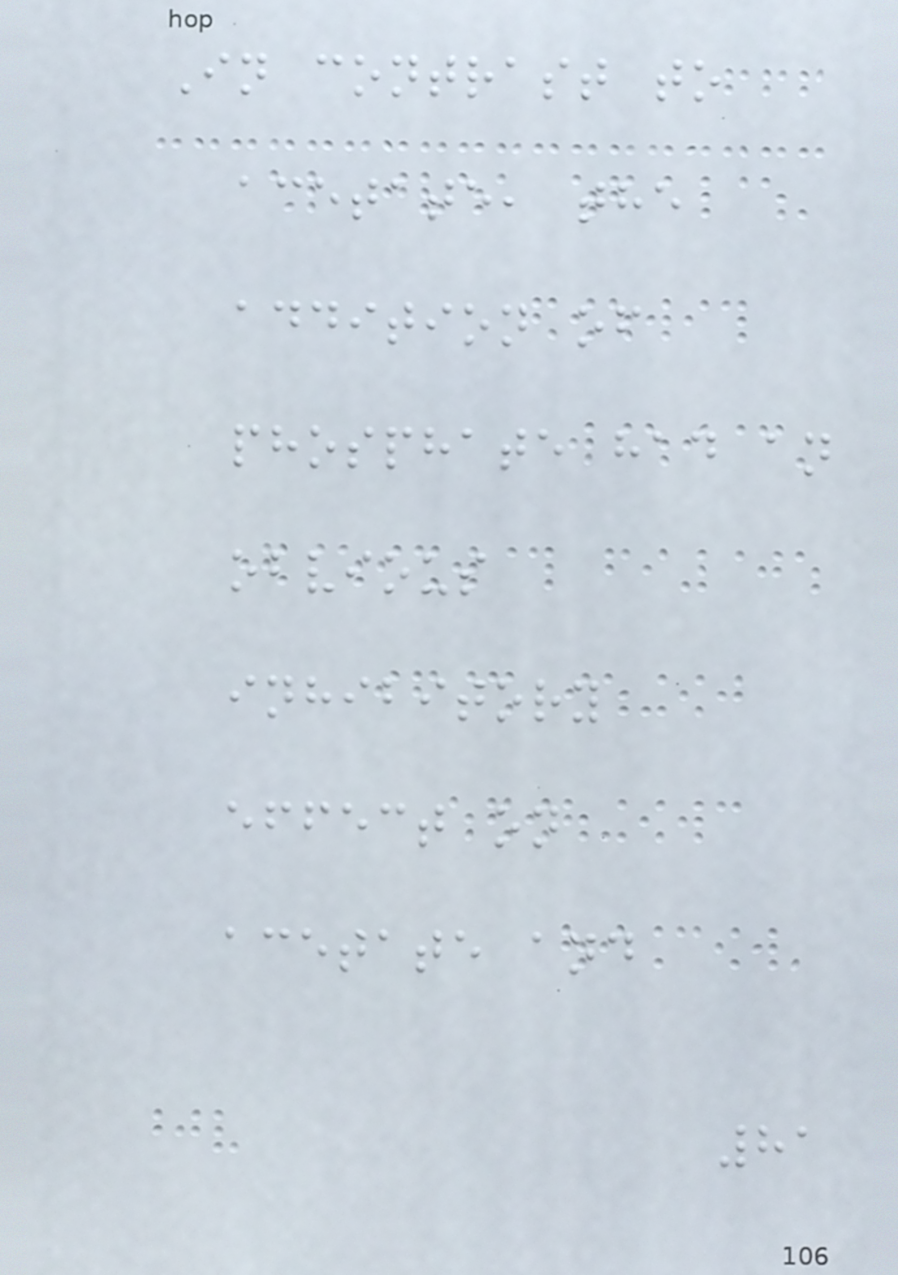In contrast to
acetate, the
addition of
phosphate had an
obvious
inhibitory
effect on
acetate and
81
